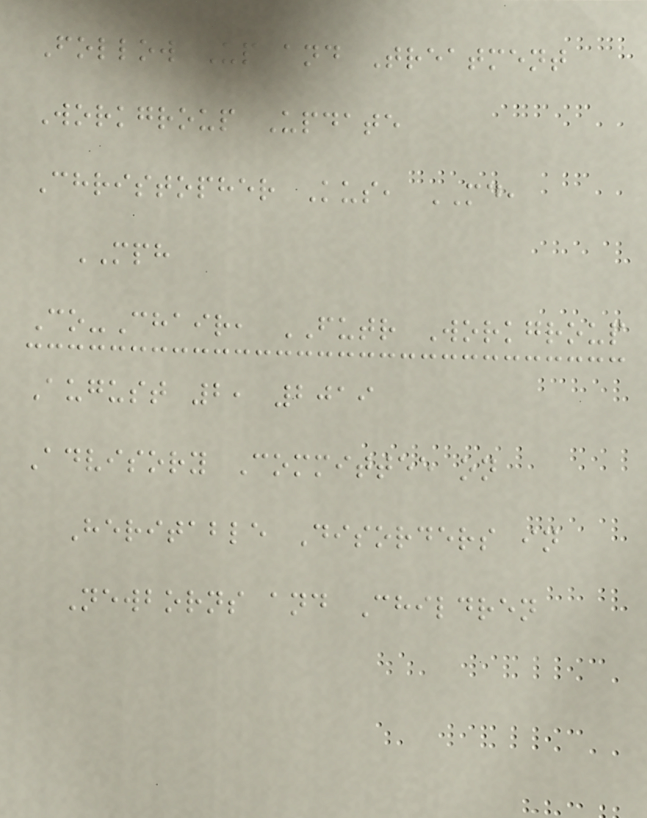Follow Up and Treatment
Workgroup Update
Christopher Kus, MD,
MPH
Co-Chair, FUTR Workgroup
August 2, 2019
Advisory Committee on
Heritable Disorders in
Newborns and Children
